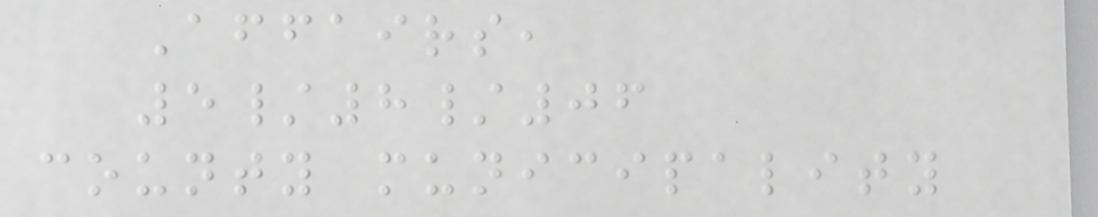Affairs,
5/8/06
county municipality
